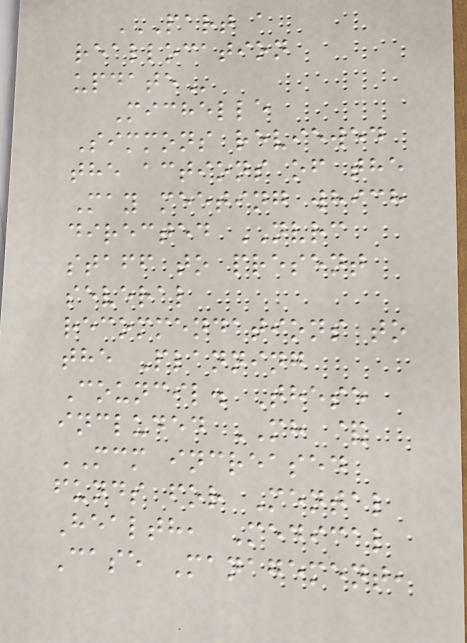PART A
REALLOCATION
UPDATE
Michelle
Simmons reviewed
the actions of the
May meeting which
directed NVRC
staff to present
several
recommendations to
the Planning
Council. These
included MH &
MCM increased
funds for Mental
Health, Medical
Case Management,
